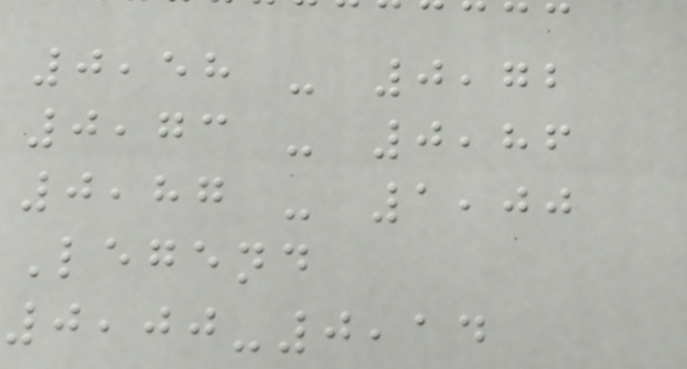0,58 - 0,72
0,73 - 0,86
0,87 - 1,00
Legend
0,00-0,14
